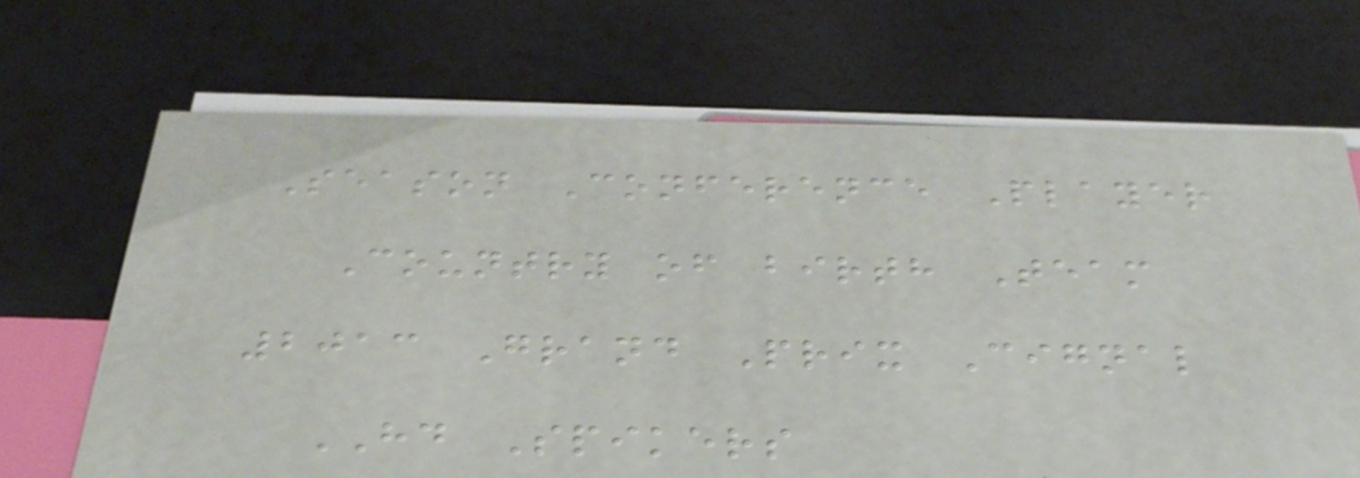Season Conference Player
Country of birth Team
2013 Grand Prix Cignal
HD Spikers
